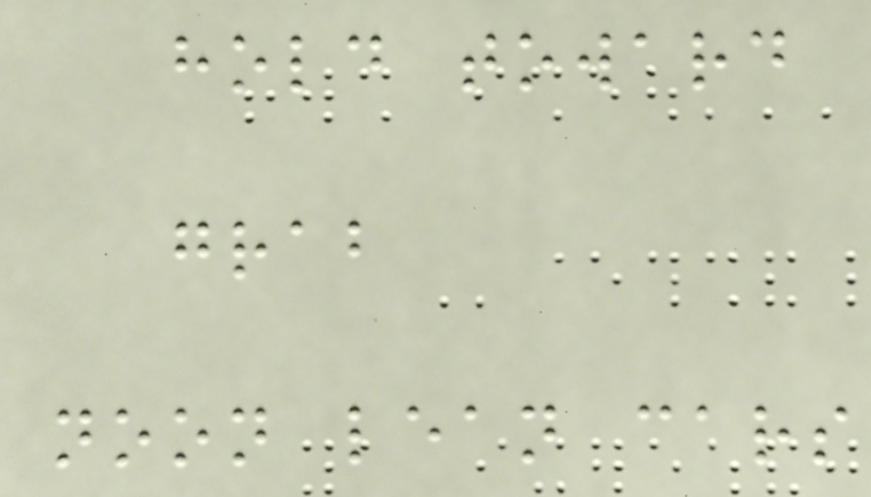hold toward
grab
noon lean cars
